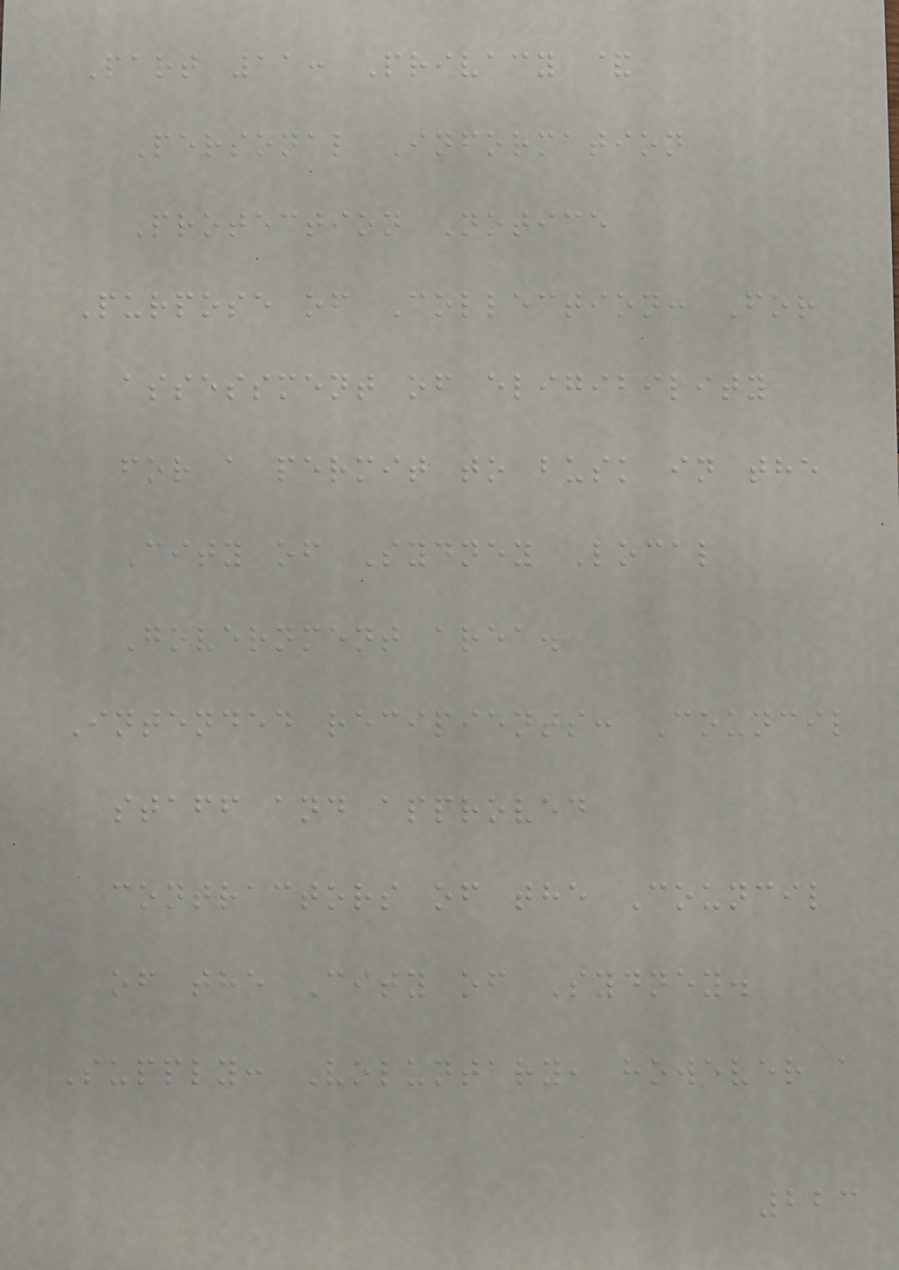Part 11: Privacy &
Personal Information
Protection Notice
Purpose of Collection: For
assessment of eligibility
for a permit to busk in the
City of Sydney Local
Government area.
Intended recipients: Council
staff and approved
contractors of the Council
of the City of Sydney.
Supply: Voluntary, however a
223
